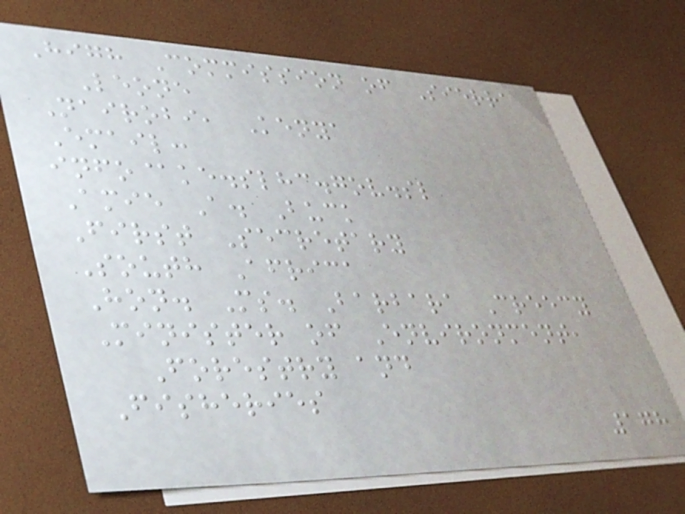High Commission of Sierra
Leone
Nairobi, Kenya
Email:
info@ke.slhc.gov.sl
Amie A. Buck
First Secretary
South Africa
Hon. Ms. Barbara Creecy
Minister of Environment,
Forestry and
Fisheries
178
